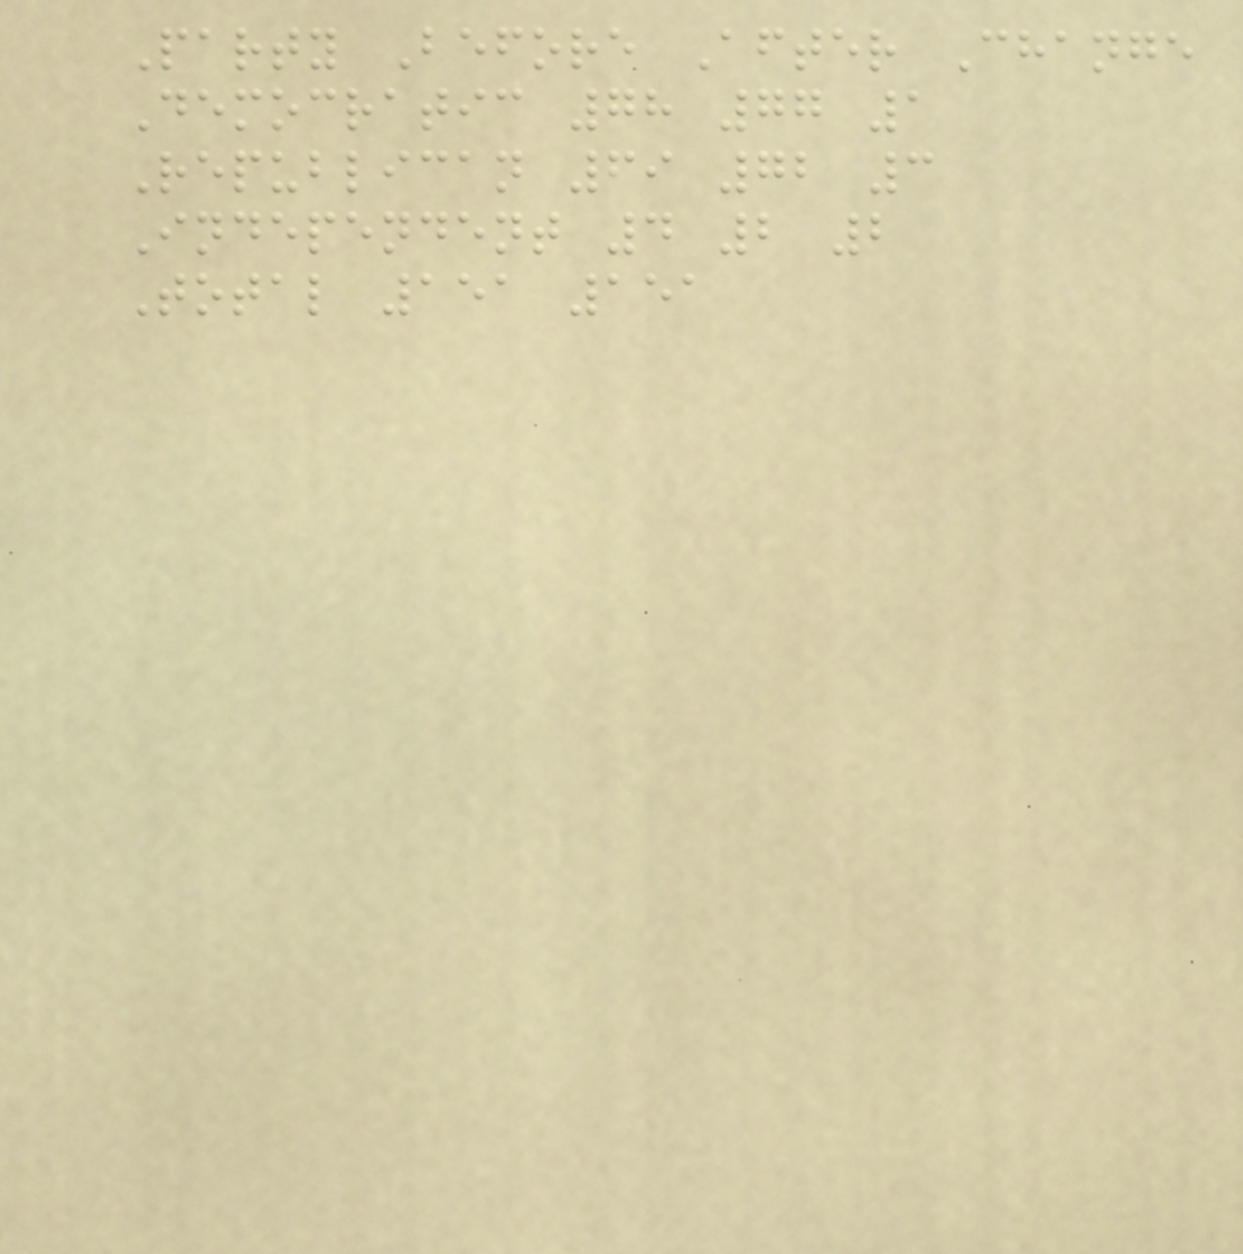Party Before After Change
Democratic 78 77 1
Republican 69 72 3
Independent 4 2 2
Total 151 151
